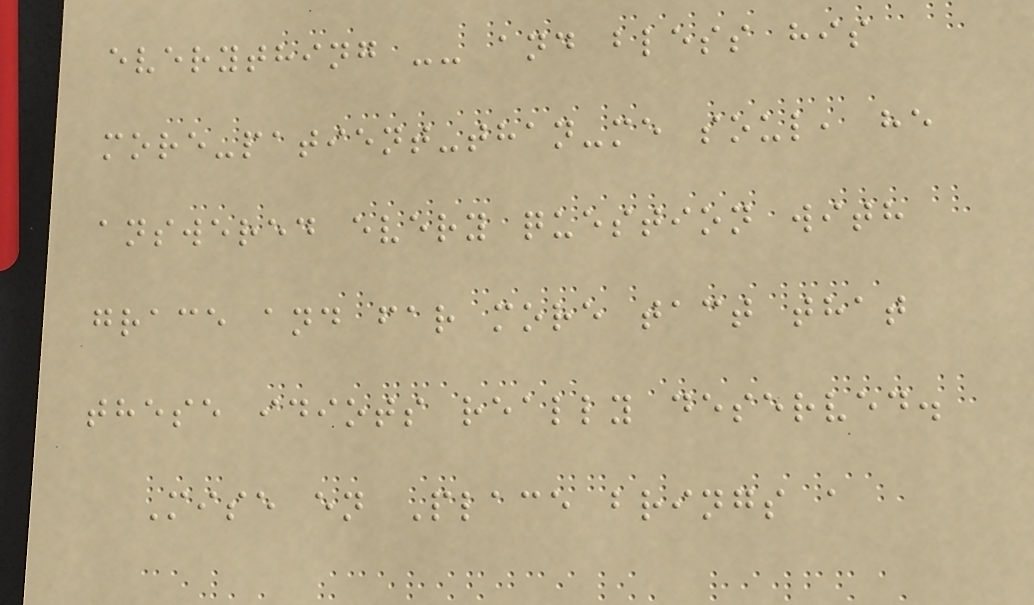everything -- and bless his
more-patient-than-me soul, he
answered every question with
grace and far more tact that
these idiots really deserved.
Mise en Place brings a
